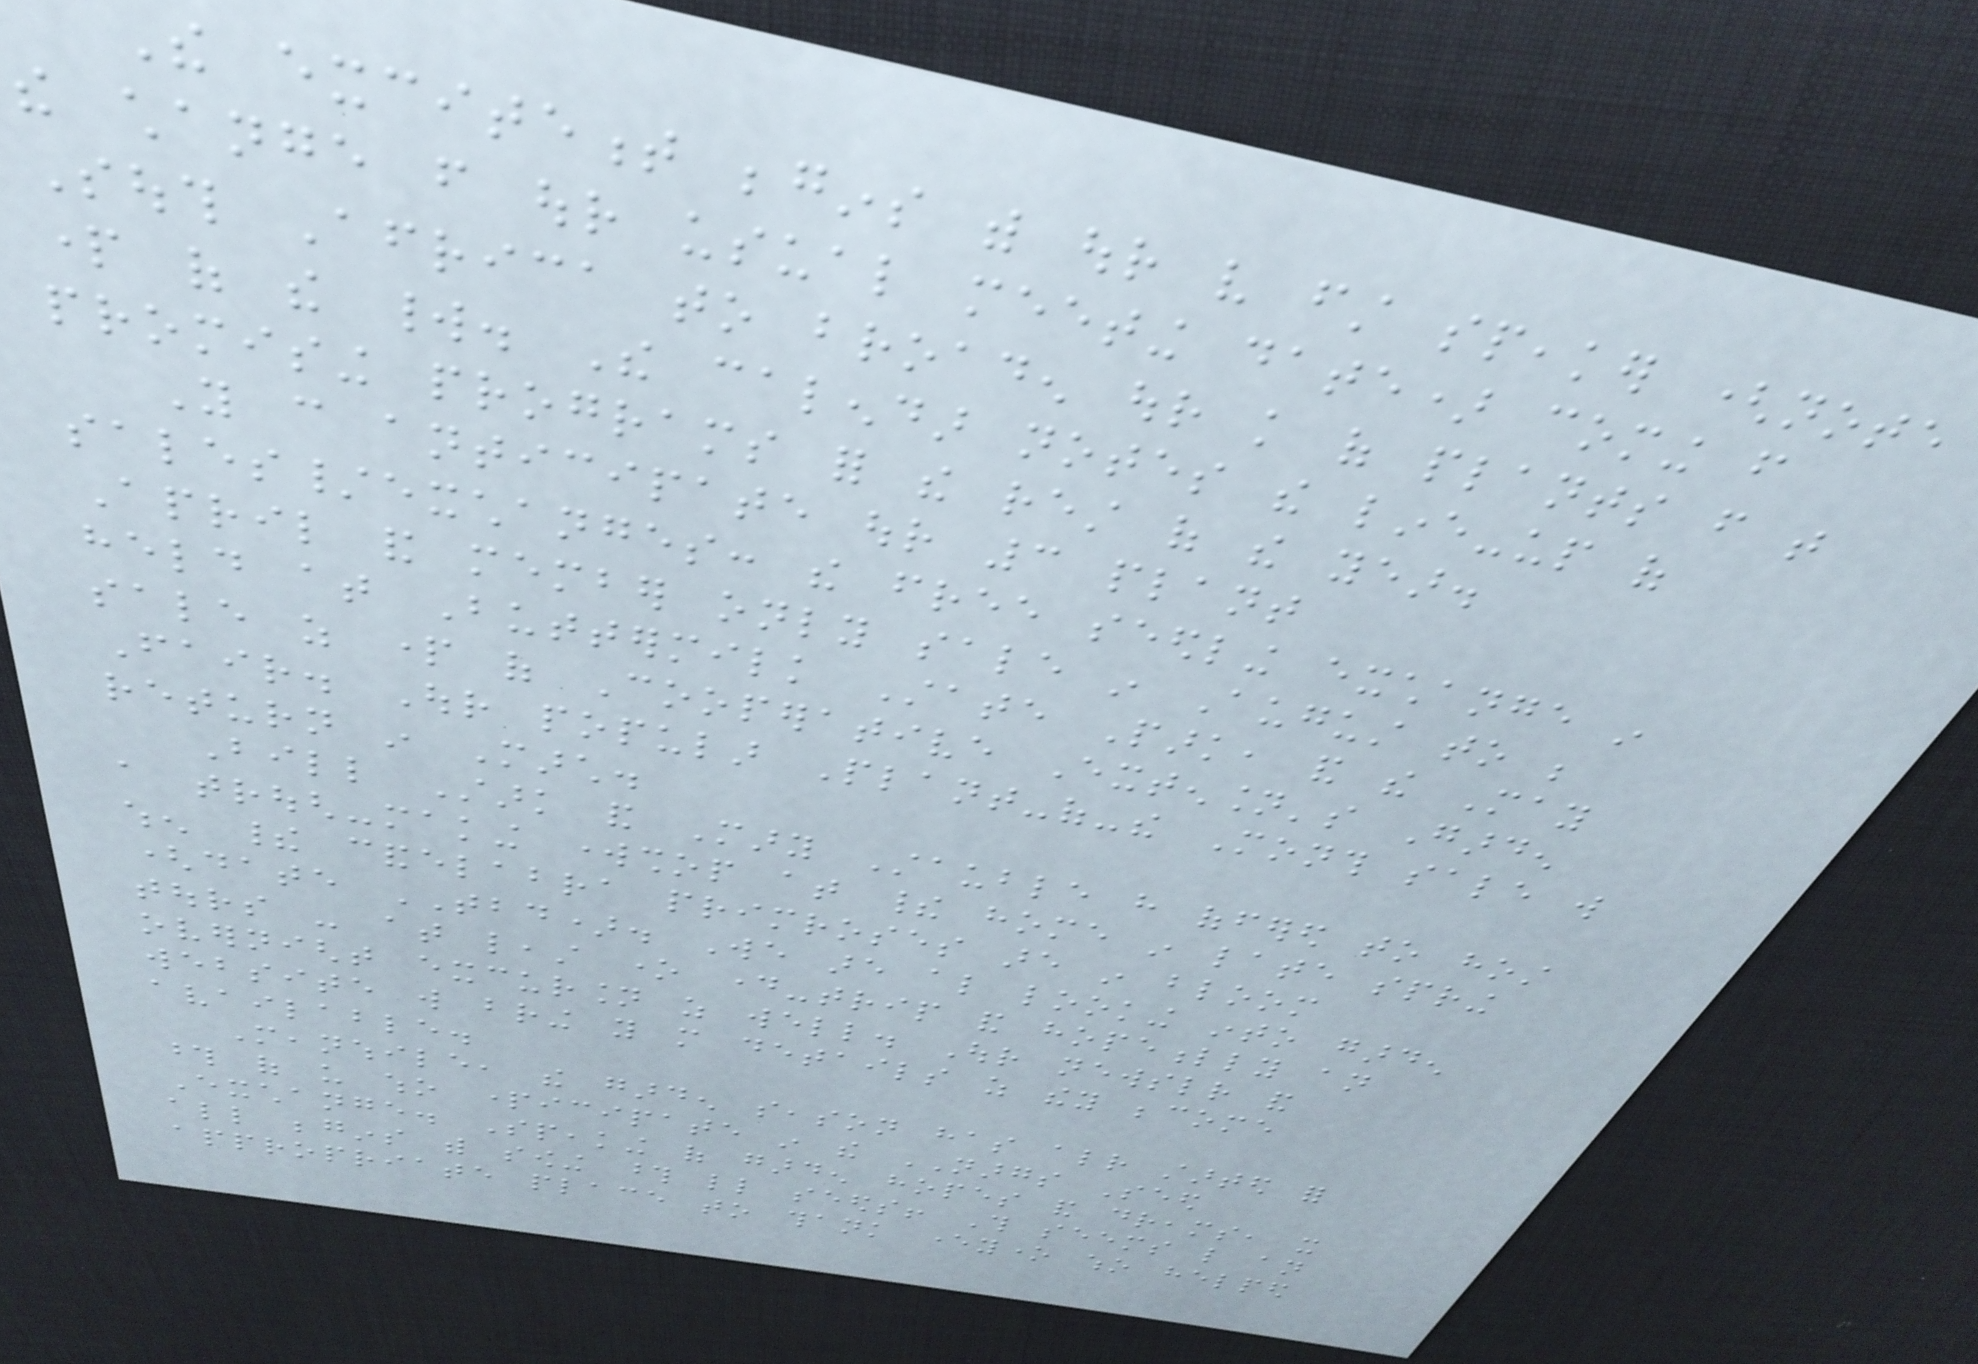The excitement begins with our very first speaker (note
the change from our usual meeting date) coming from
South Africa to broaden our knowledge of plants from that
part of the world. The calendar notes the line-up of
promising programs for the rest of the year.
You can anticipate our 3 plant
sales/exchanges: the free seedling exchange in
April and member only sale in August to be
held at Buttermilk State Park, and the May
sale as part of Cooperative Extension's Garden
Fair. Our popular Plant-of-the Month sale will
return in March.
Bill Stark and Mary Stauble have offered to host
a trough-making workshop at their home in late spring
when their candelabra primroses are in bloom
(date TBD). We are also looking into garden
tours - at least one day-trip and hopefully an
overnight excursion as well. Our newsletter and
website will bring you more details as they become
available.
Meanwhile, the garden season has already started for
those of us who participate in the NARGS Seed
Exchange. Speaking of garden hopes and dreams, it
all begins with sowing those little seeds! This seems like an
appropriate place to thank everyone who helped
